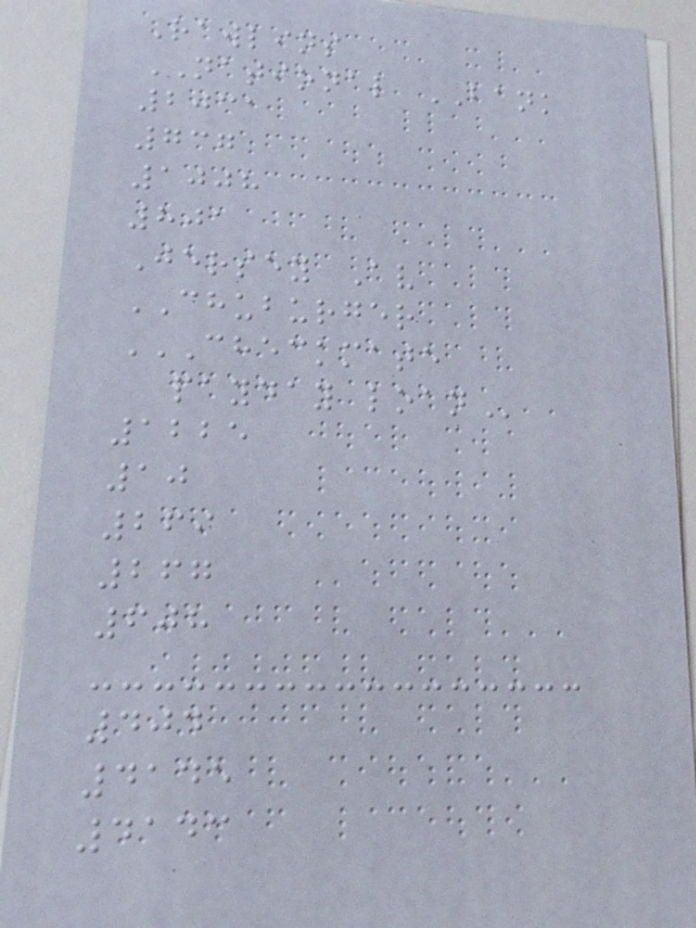Rawlins
NATIONAL BANK
2031
737
1008
801
Jersey Av
CHUBURGER
CHECKMATE
PAYDAY LOAN
1225
10
269
267
608
404
4145
4143
